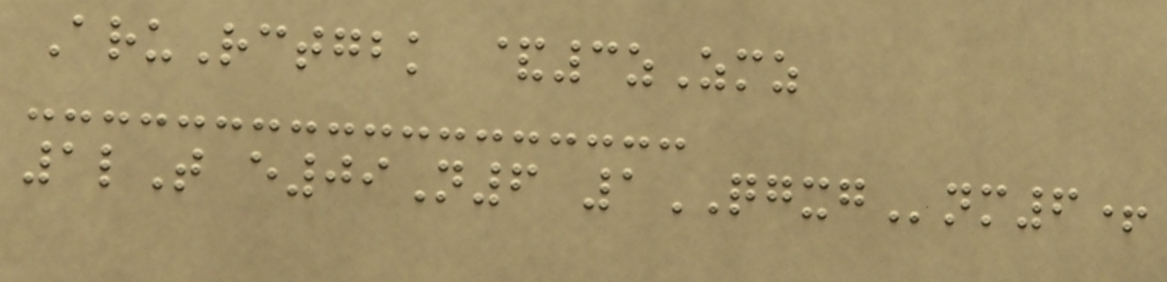AruRctgbk &3zZmz
1lT e09N6 1QGXGnm6+
